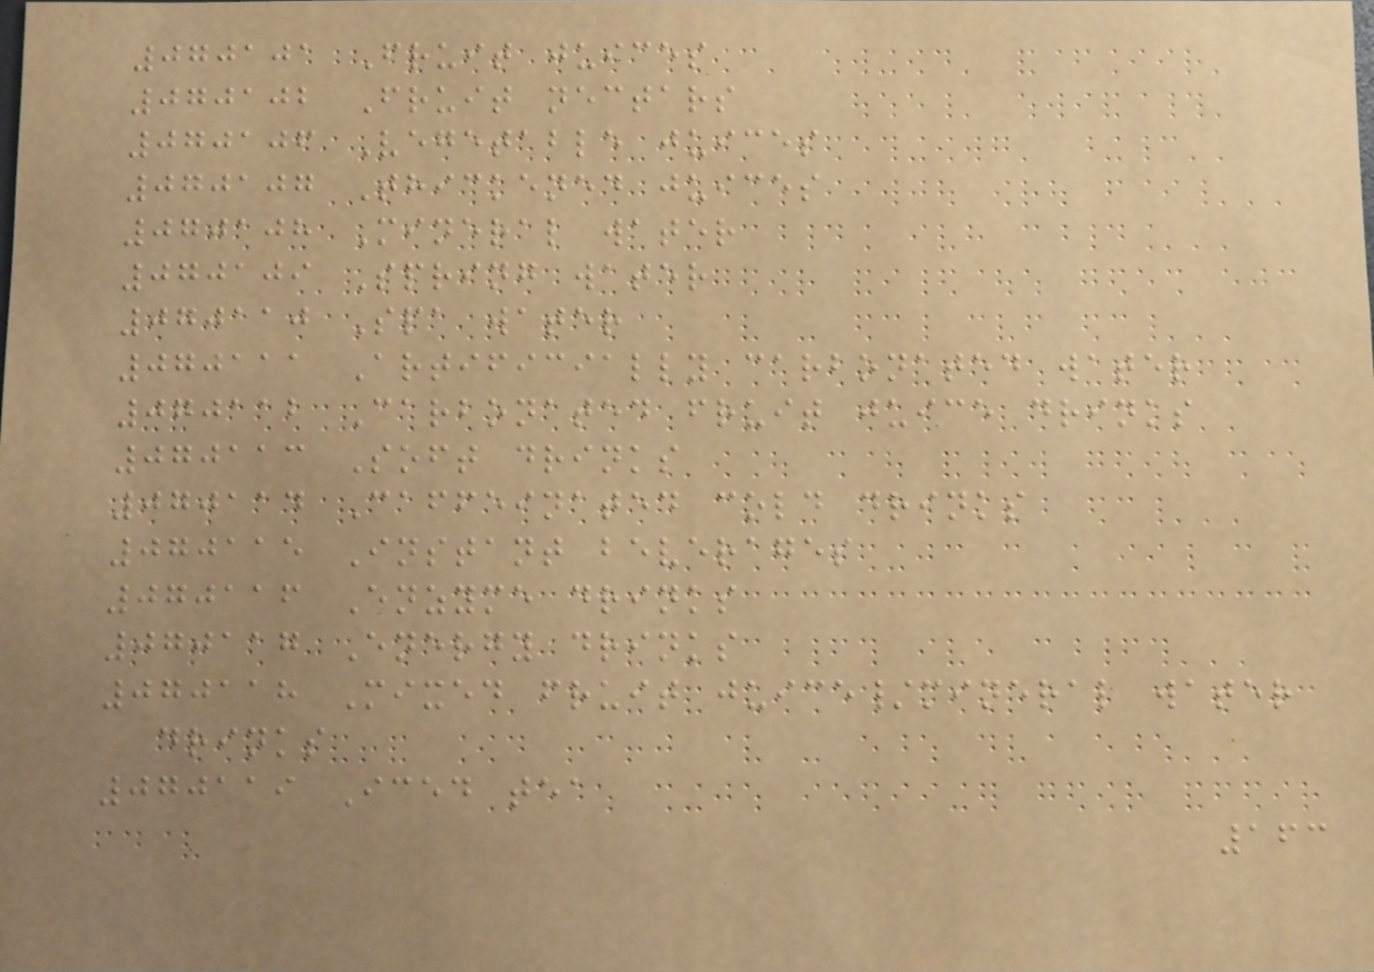070101 Fruit juices
070102 Fruit nectars
070106 Vegetable juices
070107 Thickened juices
070108 Mineral water
070109 Spring water
070110 Spa water
070111 Artificially carbonated water
070112 Carbonated fruit juice drinks
070113 Soft drinks
070114 Caffeinated cold drinks
070115 Instant beverages
070116 Enzyme drinks
070117 Energy drinks
070118 Mixed fruit juice/mineral water
drinks
070119 Iced tea
163
